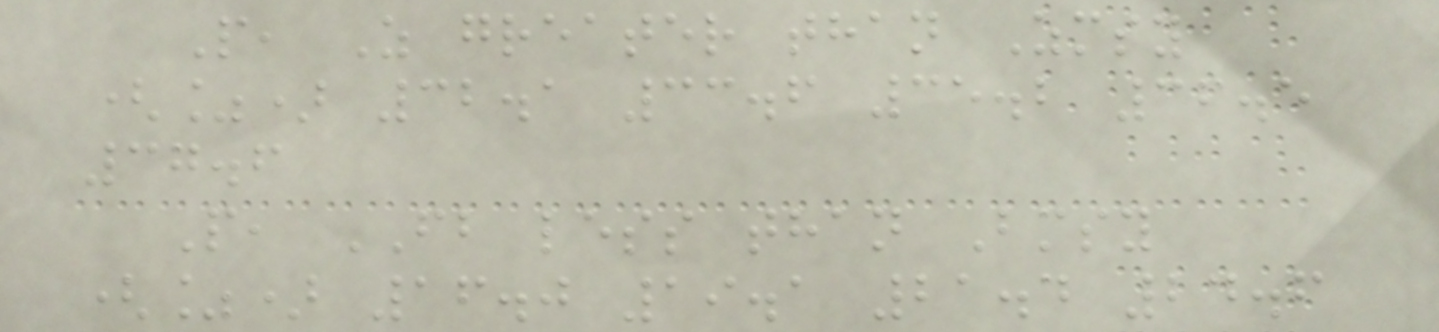P, Z greater than Zmsy
(%) 32.1 33.6 35.2 36.5
37.6
P, FB less than Bmsy
(%) 16.0 19.1 21.4 24.6
